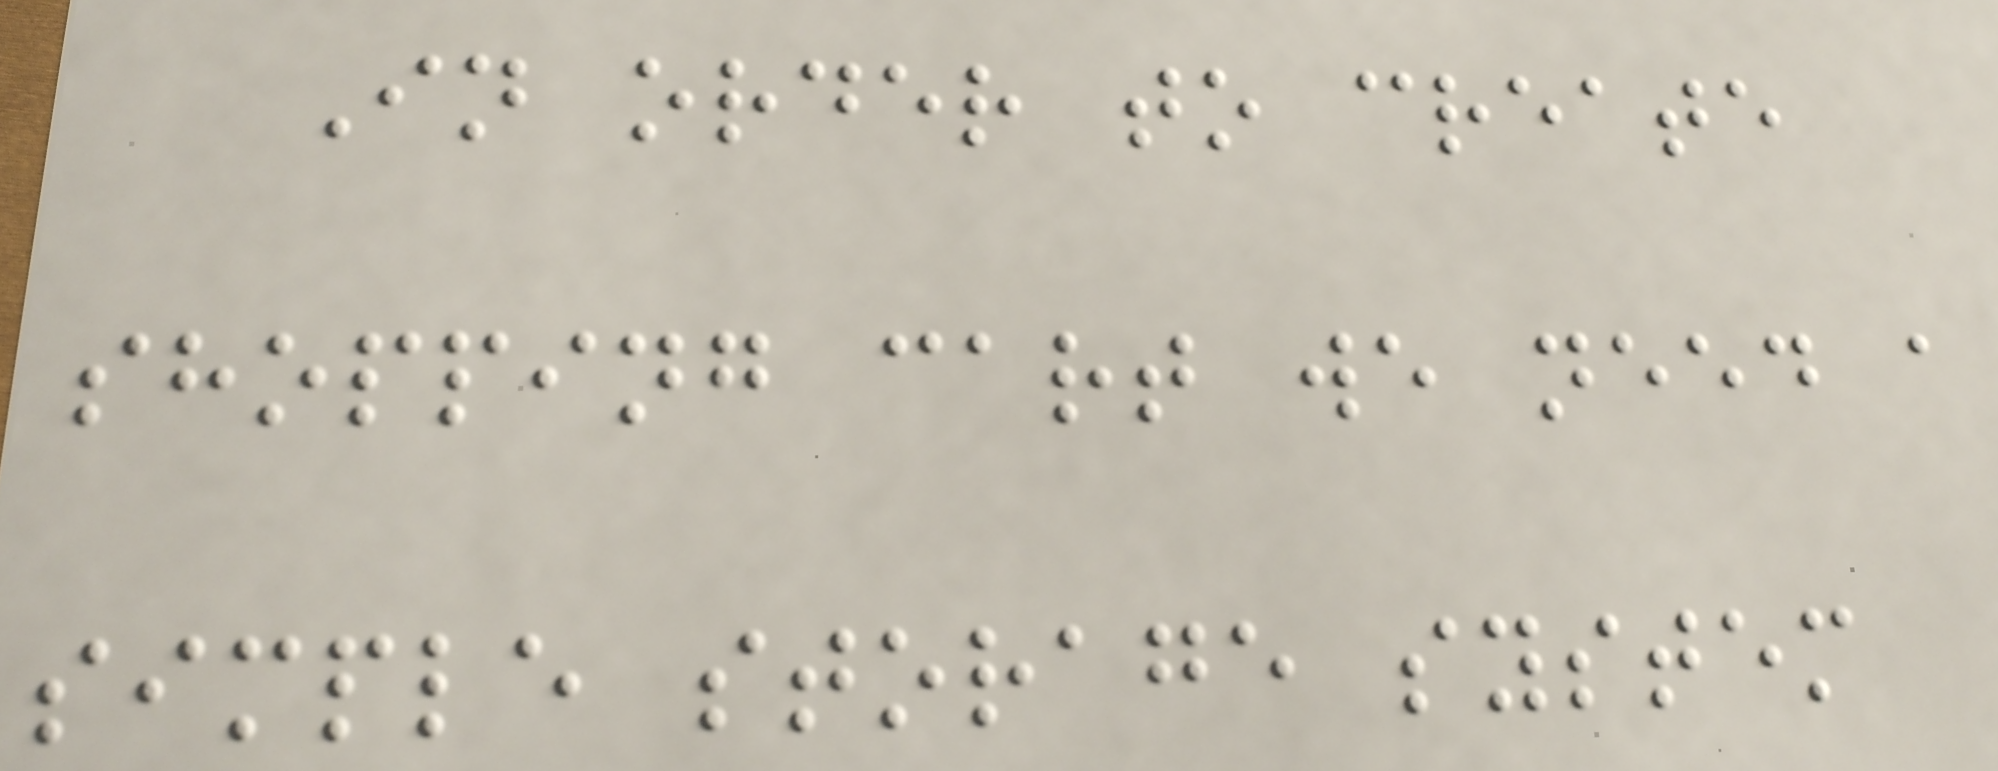In order to create
shopping cart we need a
simple storage system
